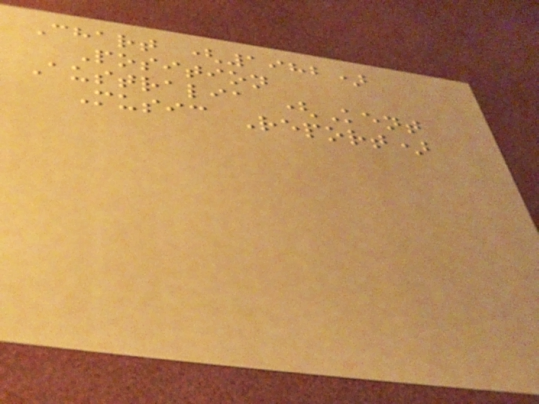Chart (1982)
Position
Australia (Kent
Music Report)
